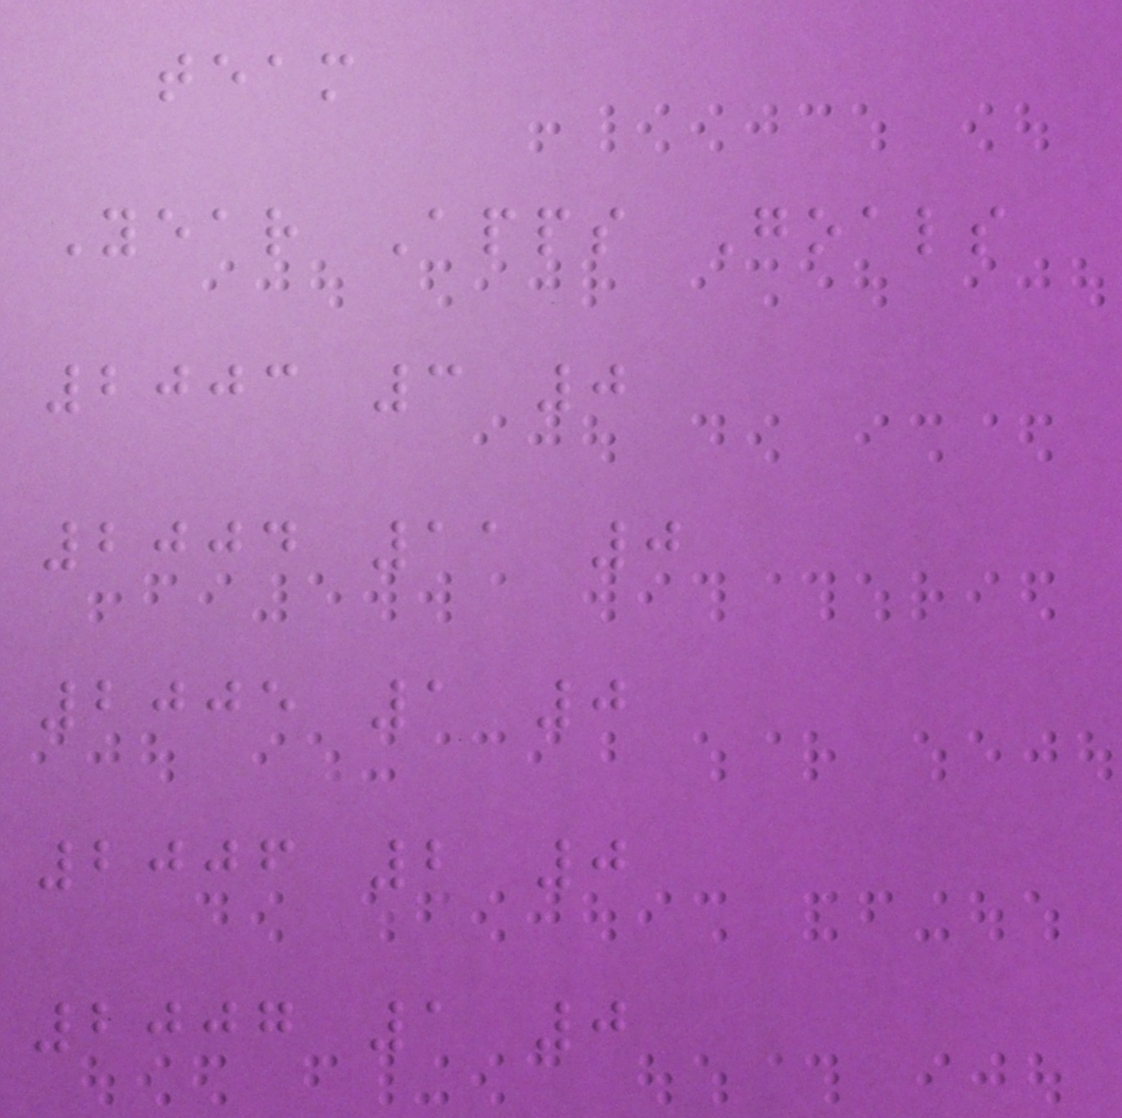team
Year Apps Goals
2003 3 0
2004 11 0
2005 1 0
2006 2 0
2007 1 0
